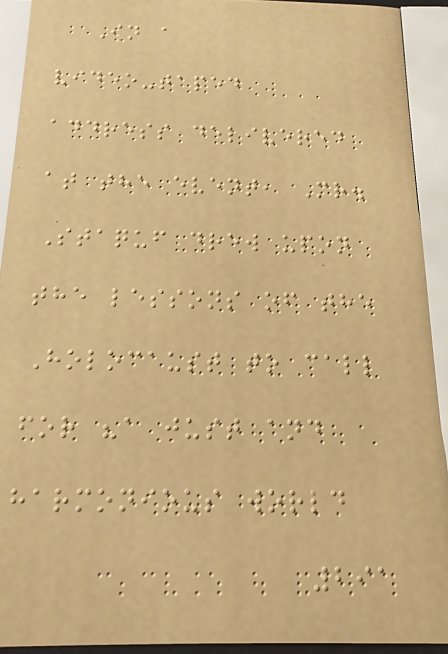In a
video-taped
address delivered
at the event, Mr.
Staquf drew upon
the lessons of the
Holocaust to call
for "a just and
harmonious world
291
